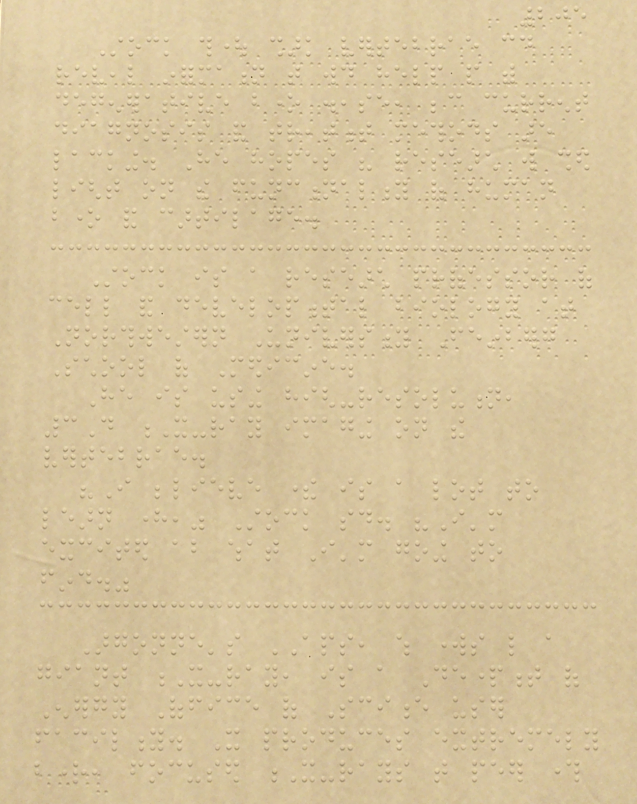205
Stock thought shark vertebrae could
reveal information that would help people with
degenerative bone disease, because current
diagnosis and treatment methods are
lacking. He hopes his research will shed
light on the functionality of human
bone and cartilage.
Stock is a research professor of
cell and developmental biology at
Northwestern University Feinberg
School of Medicine.
He is using high-resolution,
3D X-ray imaging on the
vertebrae.
"I believe there is a lot to
learn here," Stock said. "I'm
excited about what I'm going to
find."
Argonne's APS, which works like a
giant X-ray, is a Department of
Energy Office of Science user
facility. It produces extremely
bright, focused X-rays that peer through
